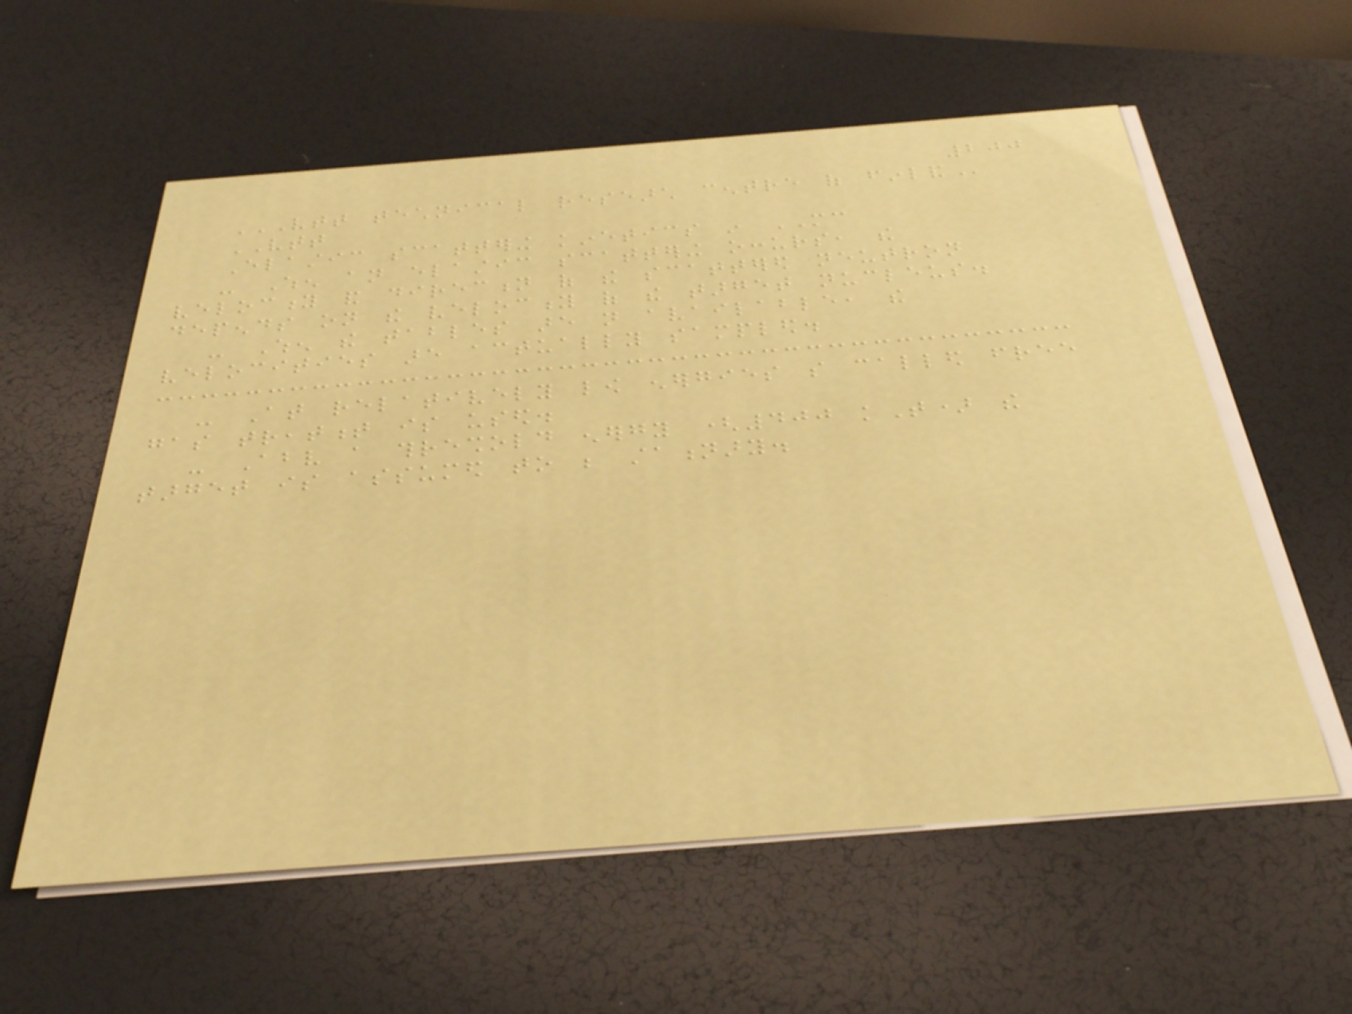200
VTT TECHNICAL RESEARCH CENTRE OF FINLAND
VTT
Elastic scattering kinetics in MC
- When an elastic scattering occurs, the
velocity and direction of the scattered neutron
depends on the velocity of the target nucleus.
- When the tables are not available, the
velocities are actually sampled.
- At relatively low energies so called free
gas treatment is used.
- Above a threshold energy (400 kT) the
target is assumed to be stationary.
